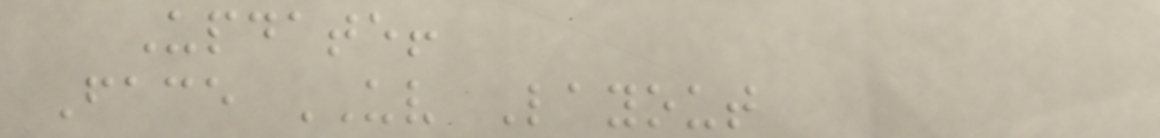Update!
Face UV Layout
